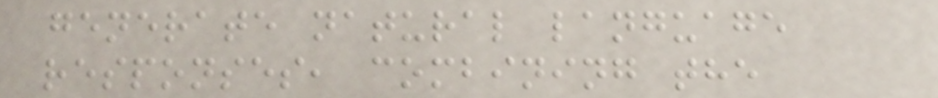generate natural language
responses, combining the
